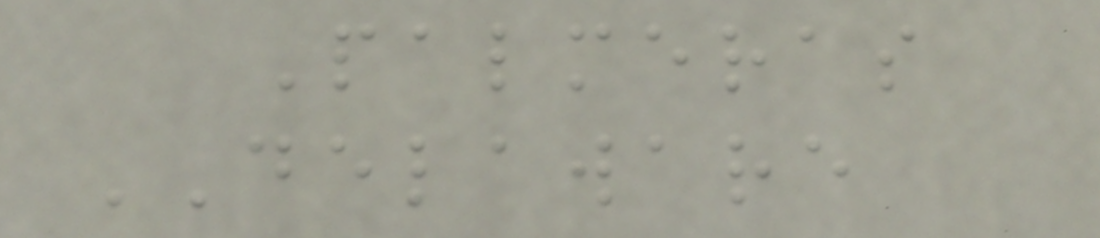Palmeras
DELAWARE
